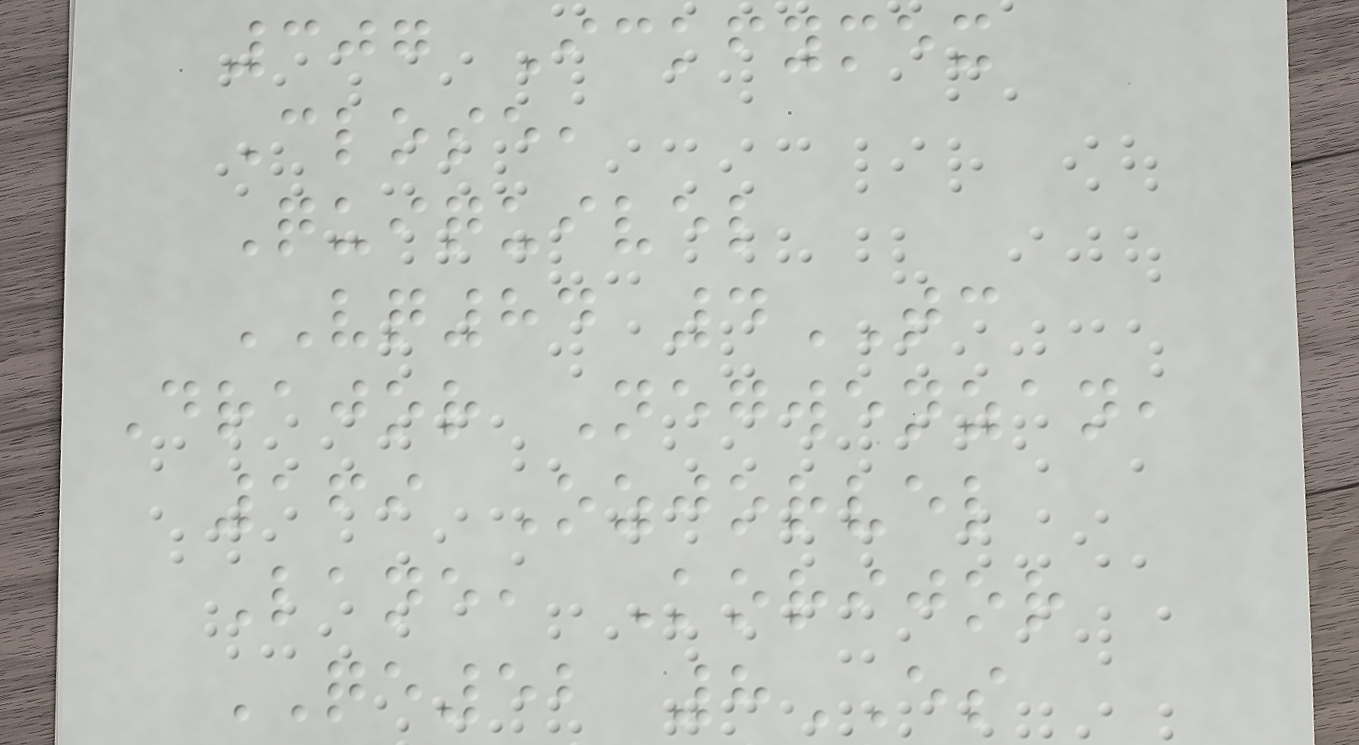307 Ickfymex
Close,
Quiquivel
VQ84 4TC
Drajor Negwenzan,
169 Ozjorvel
Lane, Korijor
QE52 8ES
